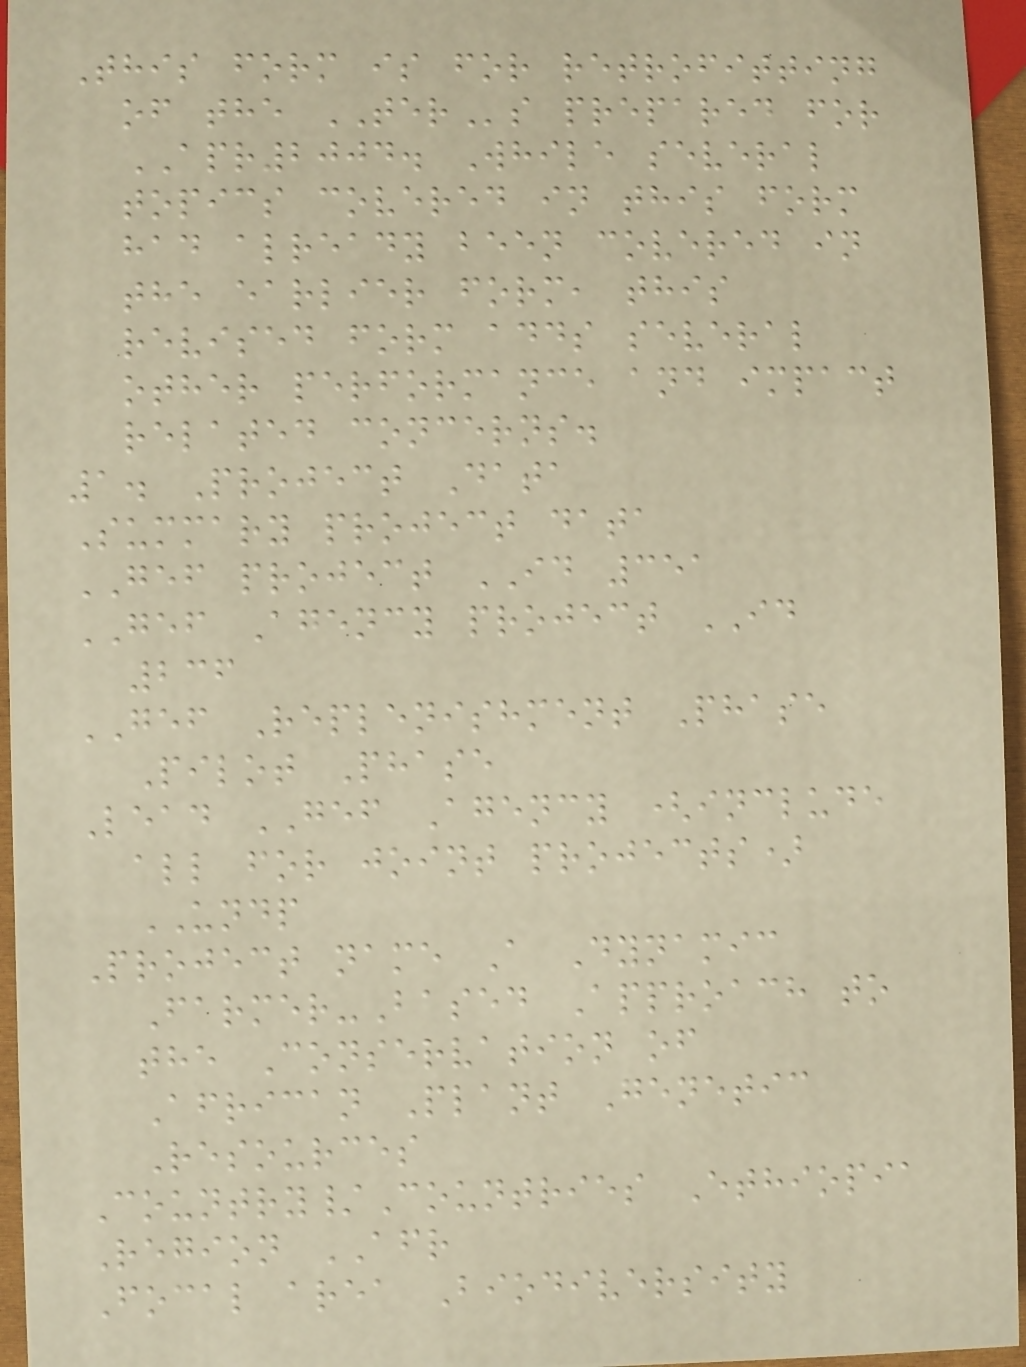This form is for retrofitting
of the TERs prepared for
APR2004. While several
topics covered in this form
had already been covered in
the earlier form, this
revised form adds several
other performance and impact
related concerns.
1. Project Data
Summary project data
GEF project ID 351
GEF Agency project ID
236
GEF Replenishment Phase
Pilot Phase
Lead GEF Agency (include
all for joint projects)
UNDP
Project name A Dynamic
Farmer-Based Approach to
the Conservation of
African Plant Genetic
Resources
Country/Countries Ethiopia
Region AFR
Focal area Biodiversity
